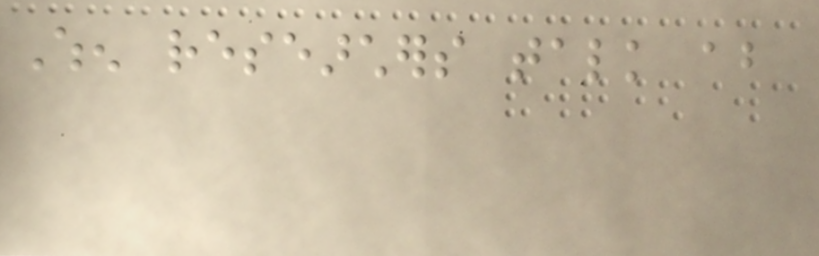When researchers talk about
